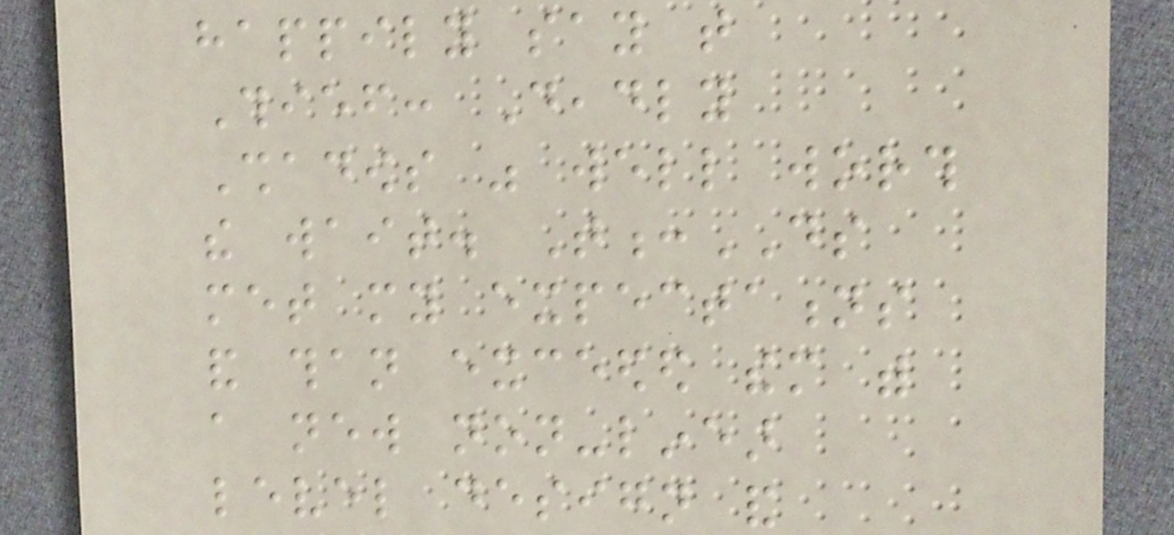happily say that
Thief: Deadly
Shadows was well worth
the wait. T:DS
met my expectations
and than exceeded them with
a new non-linear
level design and
